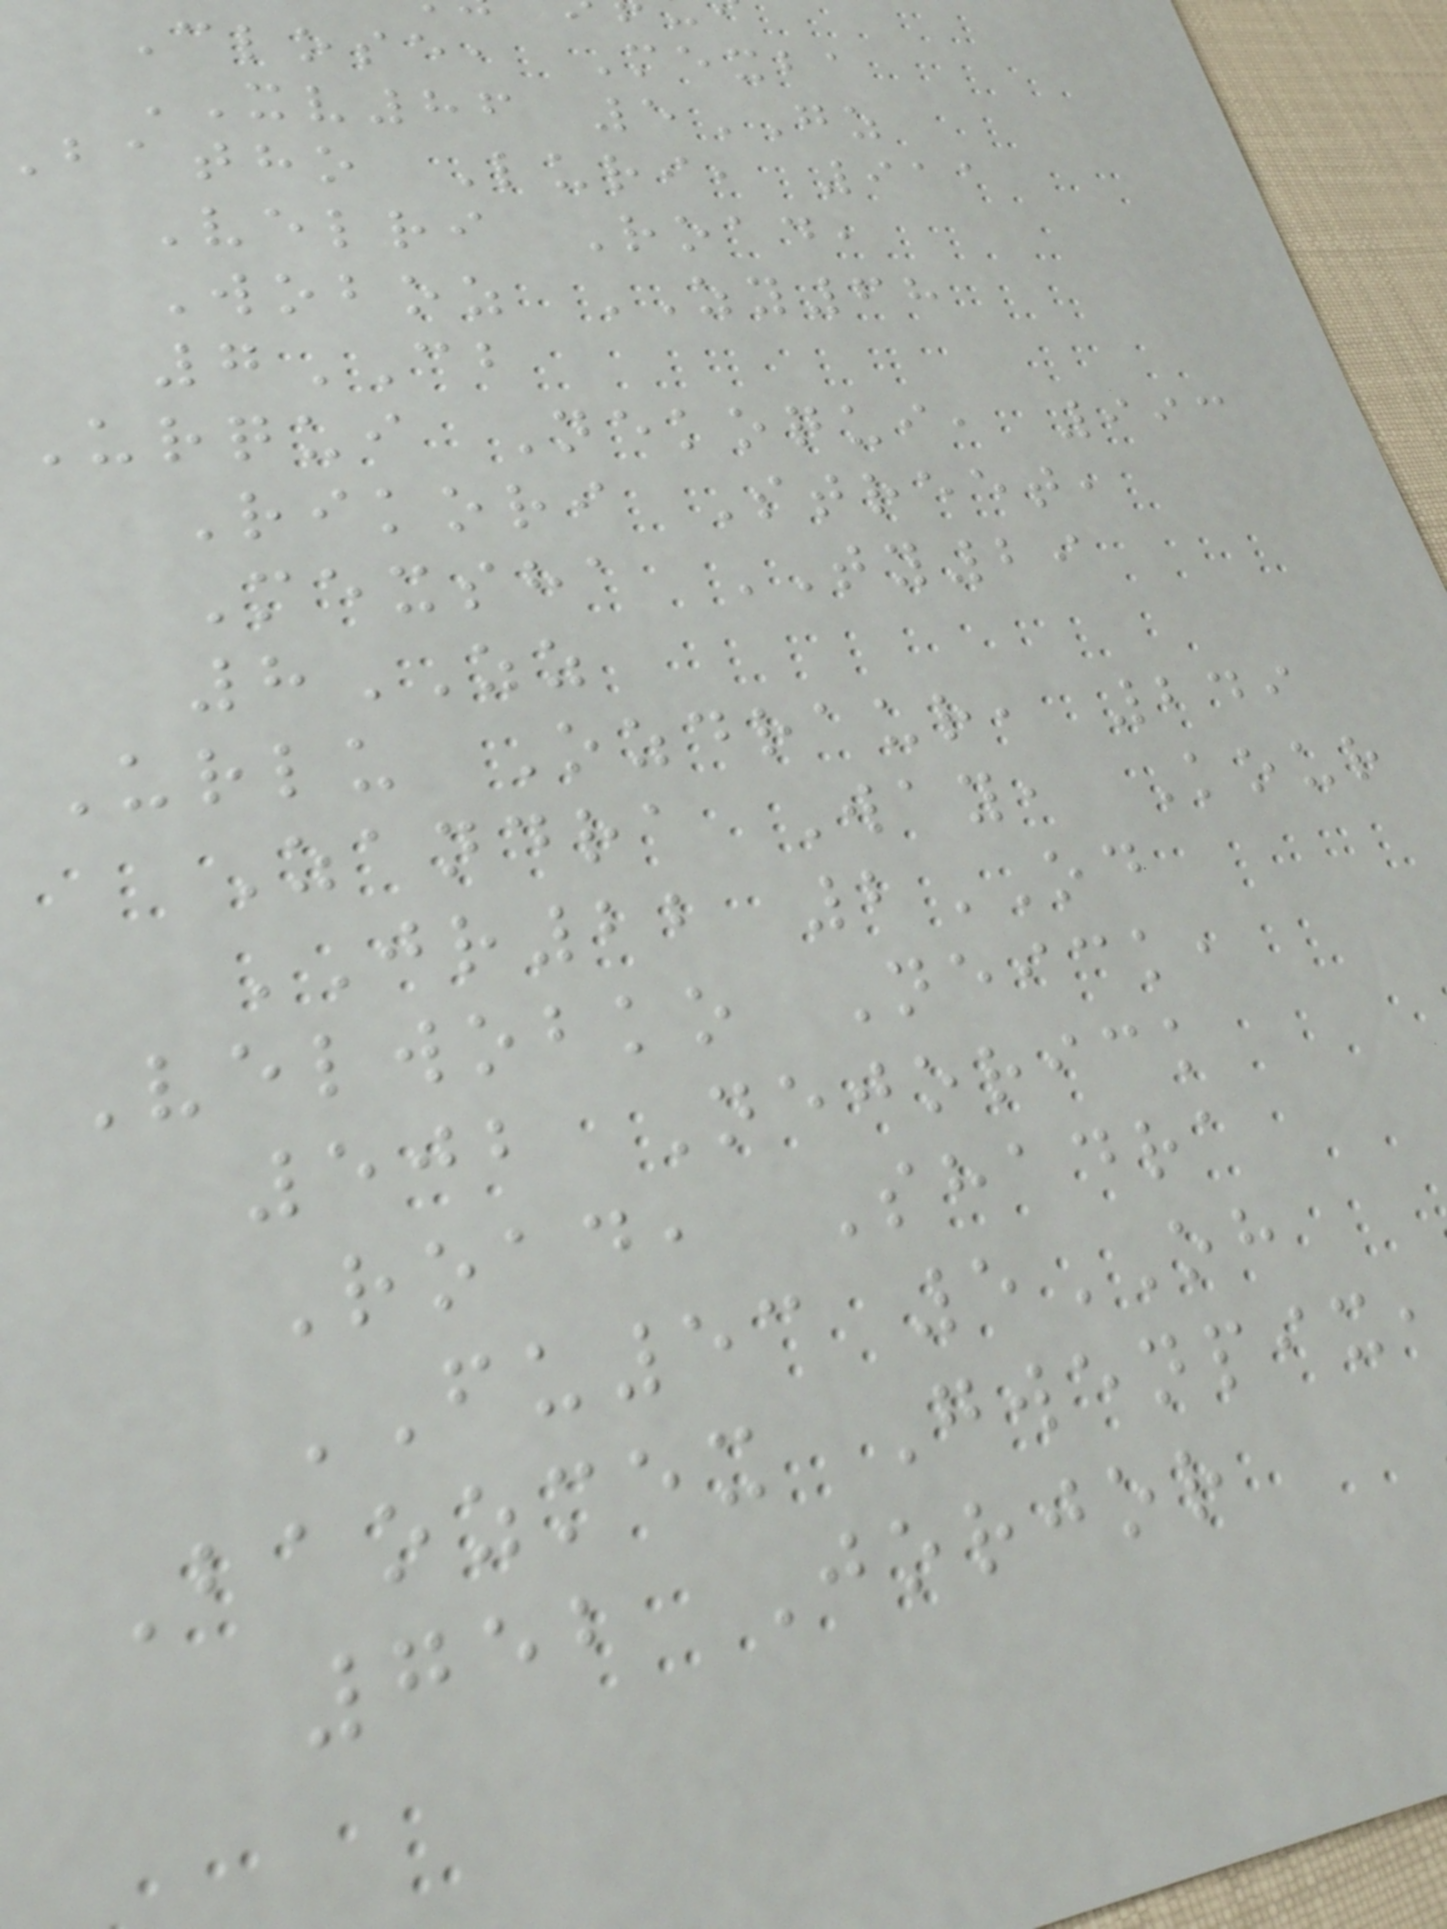Close, Mexba
XV86 5GZ
batho Luri, 911
Velri Road,
Woboz ZY68
7CB
Urqui Nekoqui, 993
Rikori Street,
Mexsha TY29
8ZZ
Urlu Ozdraur, 249
Zandra Way, Kour
JR22 2OD
Velwobko Neick,
502 Nejorick
Road, Shadra
FU53 5OH
Baozmex Gwenpix,
752 Jorjor
